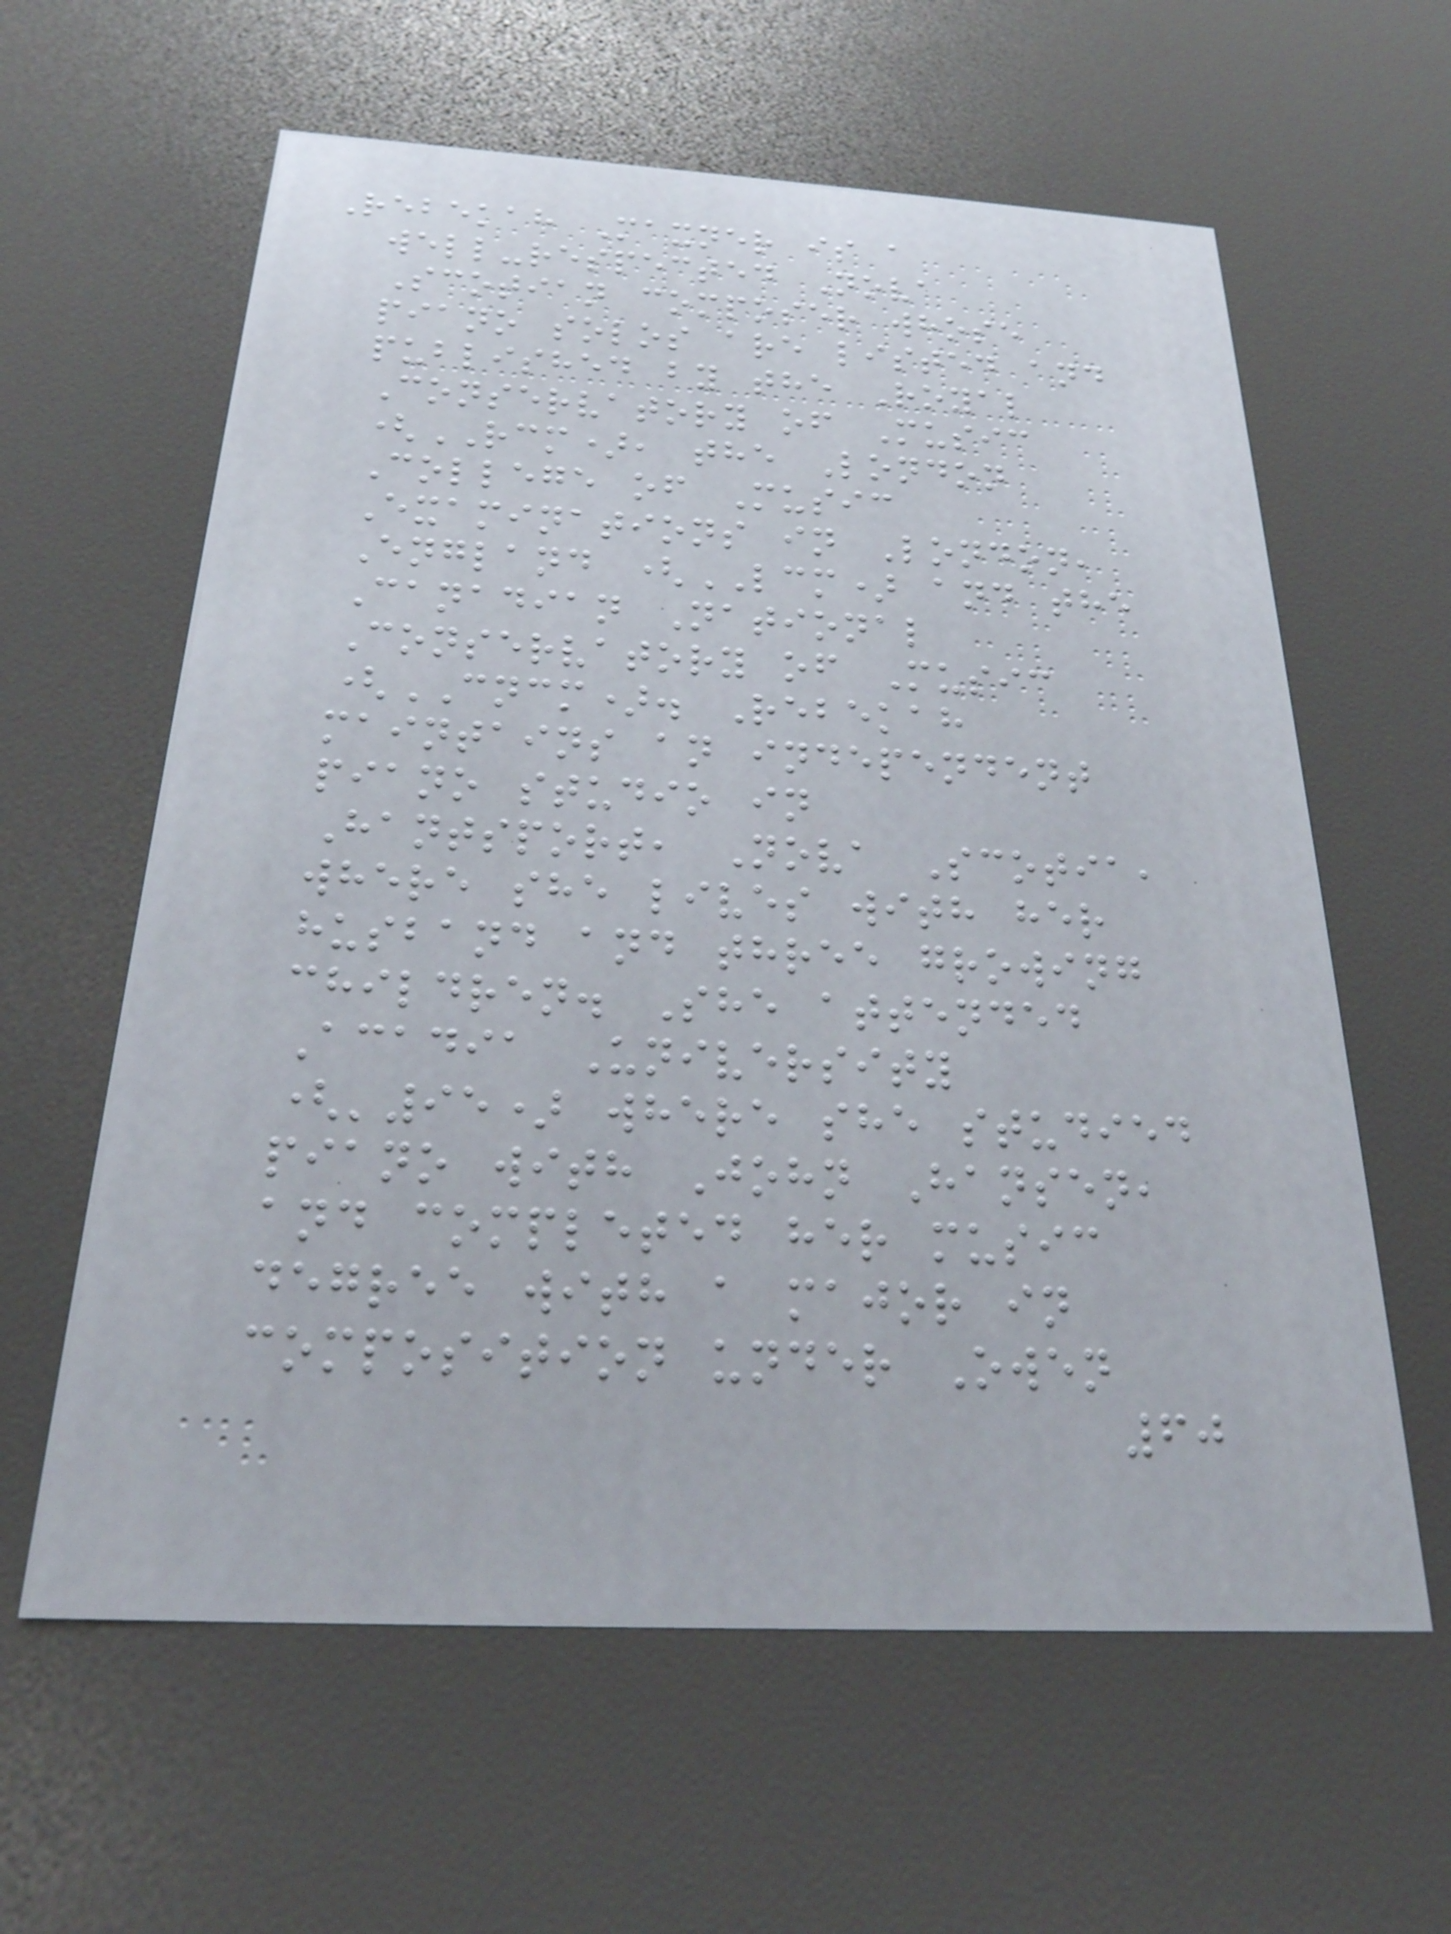Rebekah Maxner is a
well-respected Nova
Scotian composer whose
piano solos are listed and
published by the Royal
Conservatory of Music
(RCM), the London
College of Music
Examinations in London,
England (LCM) and the
Canadian National
Conservatory of Music
(CNCM). Rebekah
maintains an independent
piano studio in
Hantsport, Nova Scotia,
where she lives with her
husband and three growing
children. She attended
Acadia University
('95) where she studied
piano with John Hansen,
and completed her music
degree with a major in
composition under Owen
60
